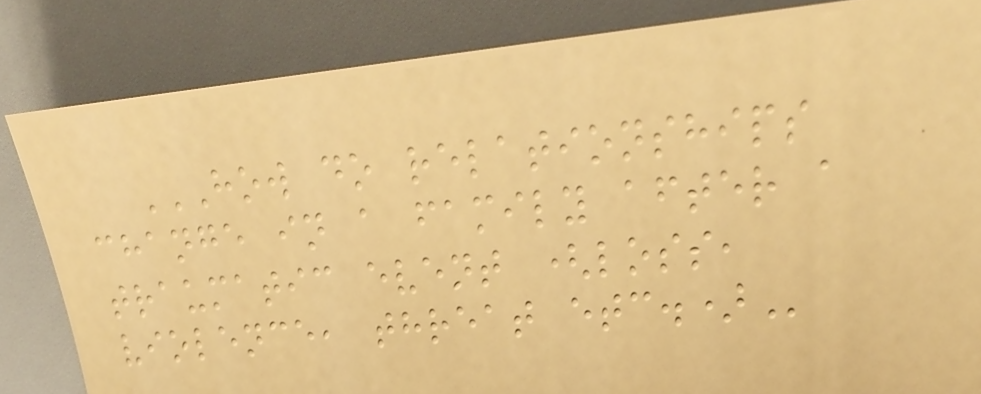HOW DO RELATIONSHIPS
CHANGE IN A FAMILY AFTER A
TRAUMATIC EVENT (LOSS,
VIOLENCE, THREAT ETC.)
